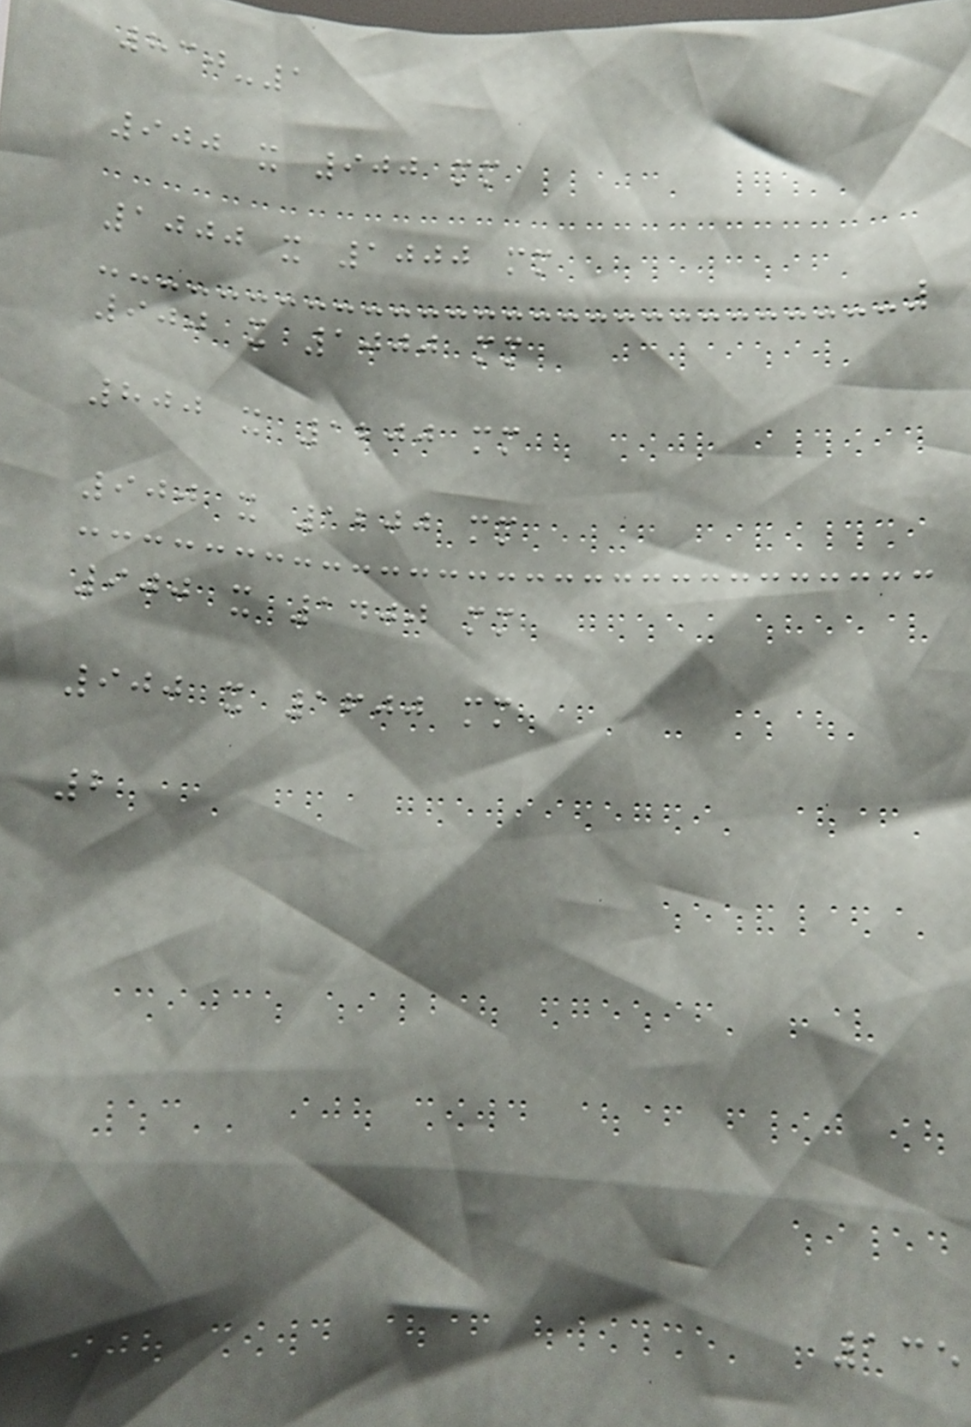830-1
900 x 900 mm
1000 x 1000 mm
900 x 1000 mm
800 x 1200 mm
900 x 1200 mm
900 x 1400 mm
900 x 1600 mm
2
135
